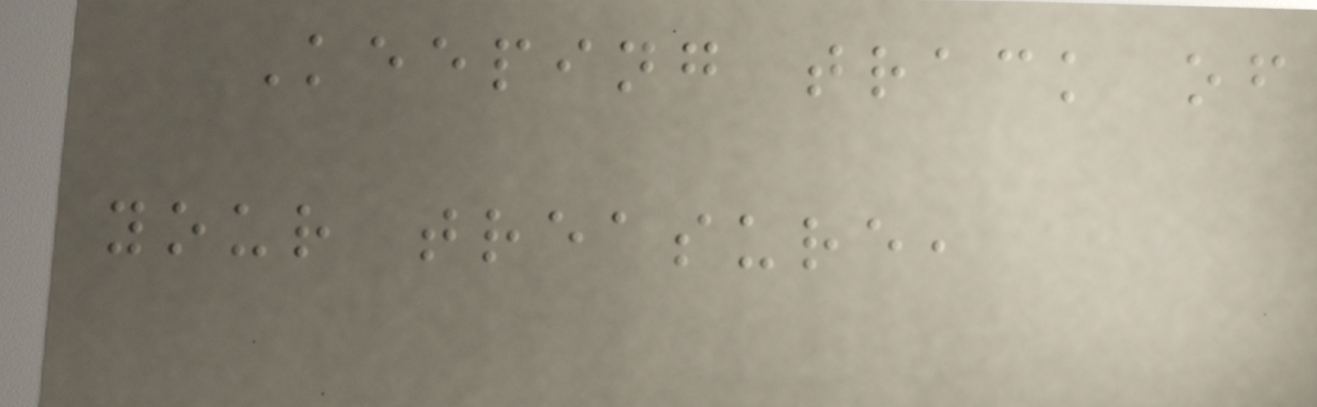Keeping track of
your treasure,
